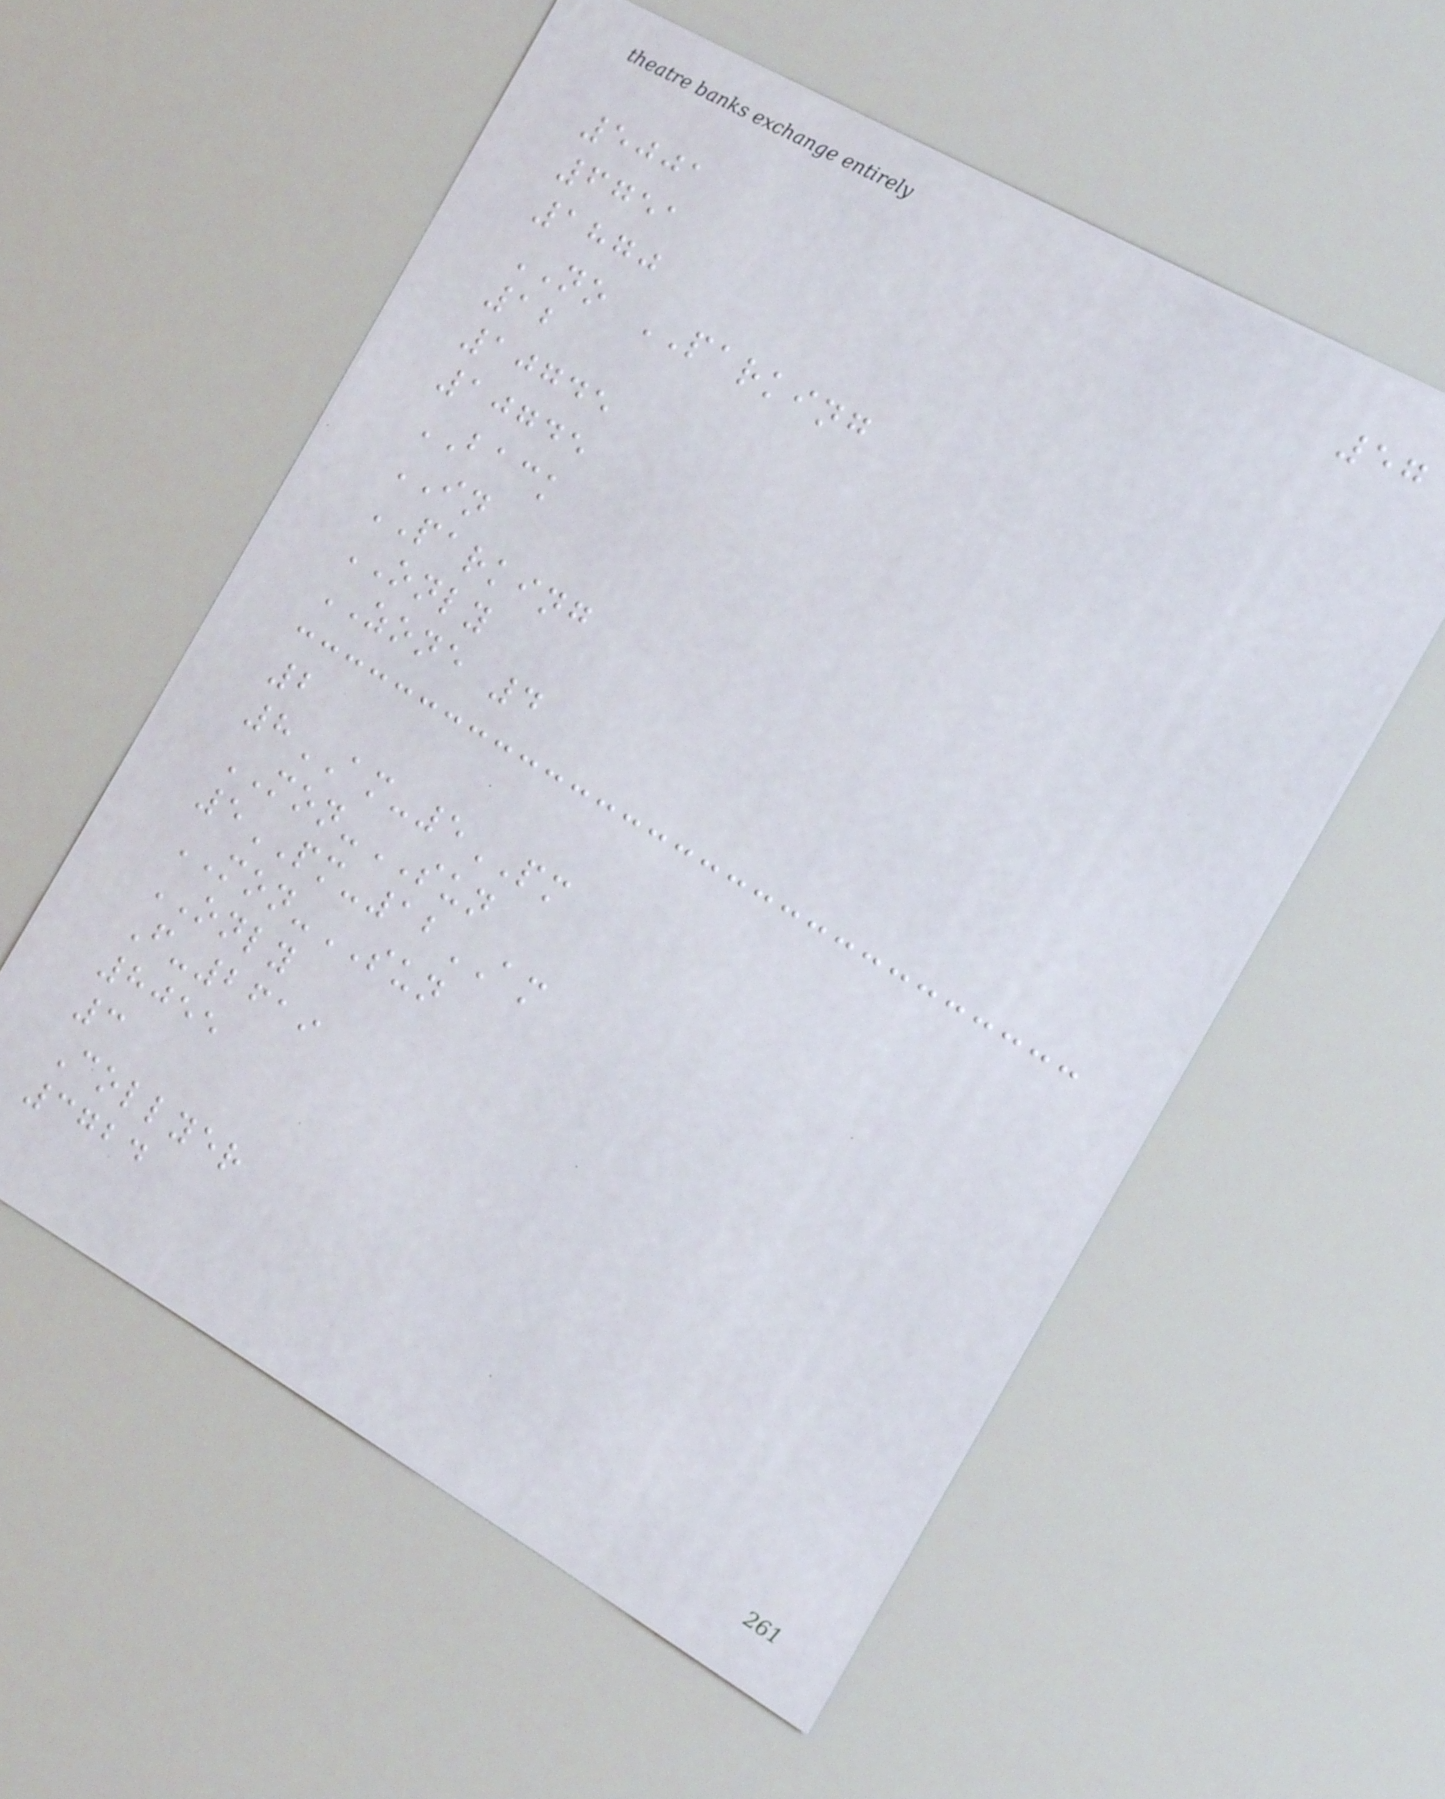57
5001
6751
1870
NO PARKING
12
10745
10745
BACK
IN
PARKING
ONLY
ZONE 4
2
8AM-5PM
MON-SUN
5PM-12AM
MON-SUN
ONLY
F-2619
8055
3
Collyer
3724
